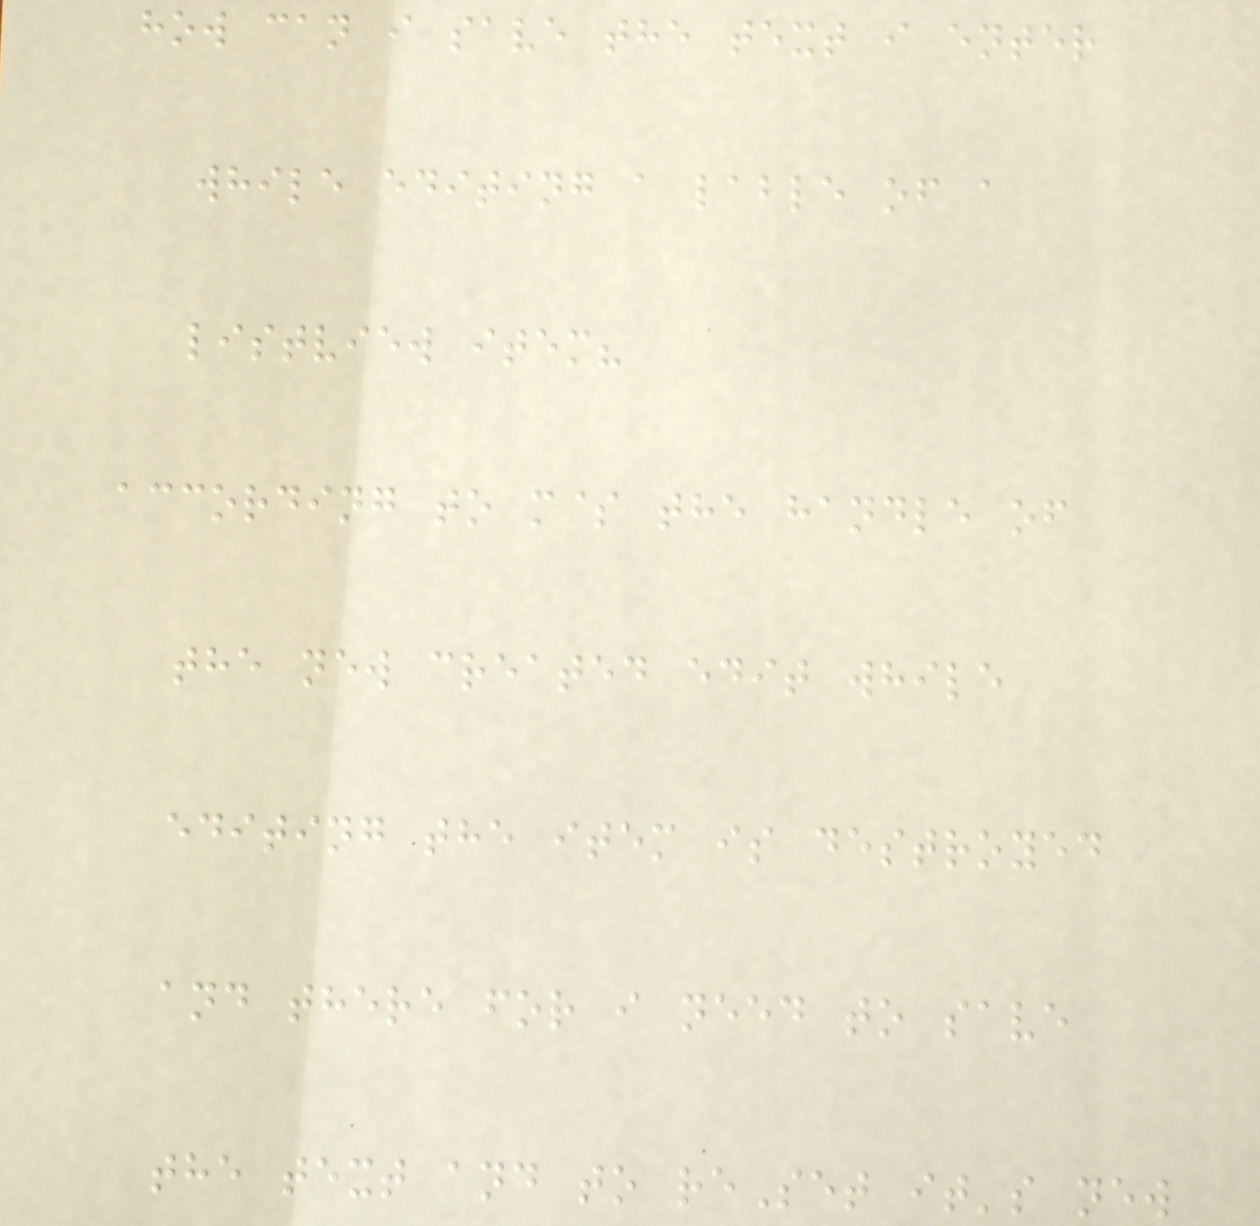how can i save the text i enter
while editing a lable of a
listview item?
according to m$ the handle of
the new created edit while
editing the item is destroyed
and there for i need to save
the text and to reSet it's new
